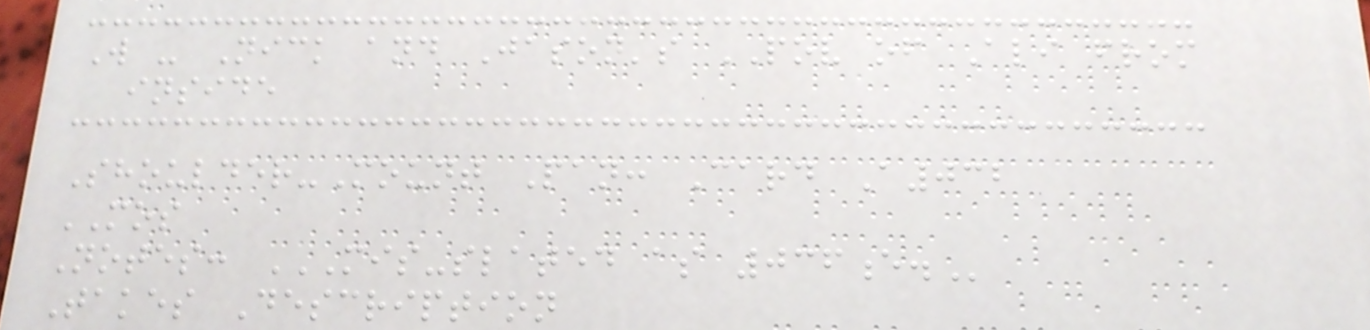W - Nick and Jason's POV of Ali from
inside
Shoulder-Mount Pan: Card A032
MOS
Notes: MIS-SLATED AS 036E.
Takes Description
